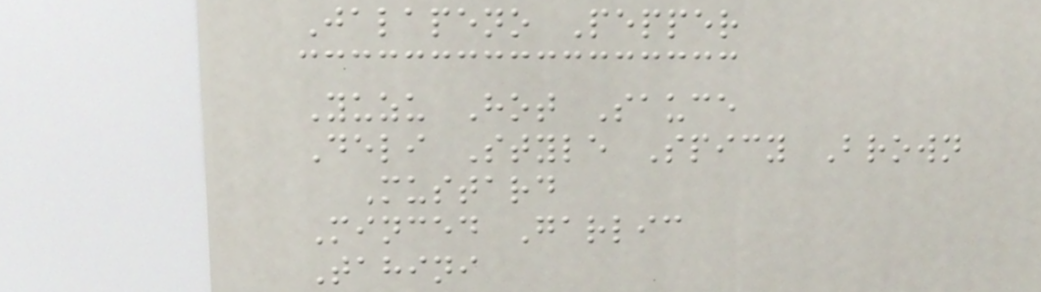Jalapeno Pepper
Yuzu Hot Sauce
Deli Style Spicy Brown
Mustard
Minced Garlic
Tahini
